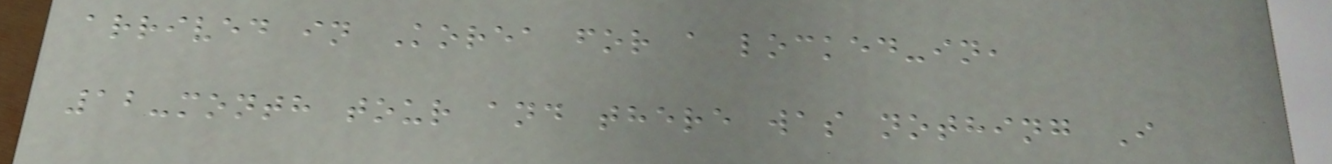arrived in Korea for a locked-in,
12-month tour and there was nothing I
